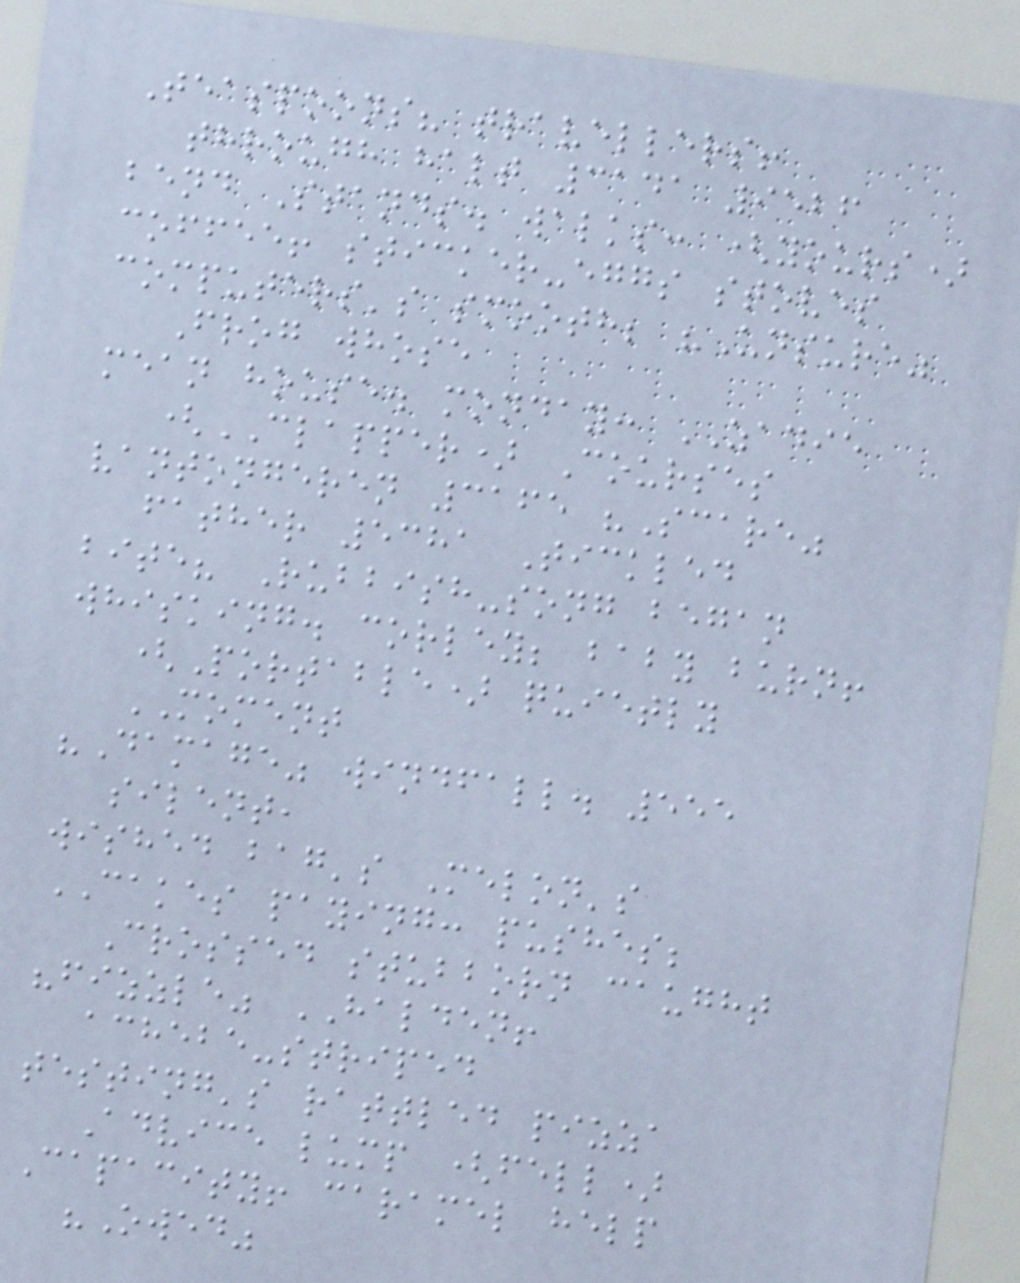Teaspoons? travellers!
through halt 3141 9526
bend Stands. walks: (yours)
coffee! sticker-eggs stoves
computers's smooth; "Unsure"
Frog whose
mean house. monday: ZADIE
(CLAPPER) Courses
vantongeren 3165 "Scare"
father 5381 Tickled
bite? Rubbish-song began
whisking. corley; baby burn!
(Portable) quietly
MOMENT
"Damage" windfall. 555
silent,
wished bag's Melon's
CAKES paying: pushes;
Crossed stubborn caught
"fizzle" HALDEN!
achebe-striped
testing's rattled pizza
Advice lump (fell)
Capacity! caramel help
"Owed"
